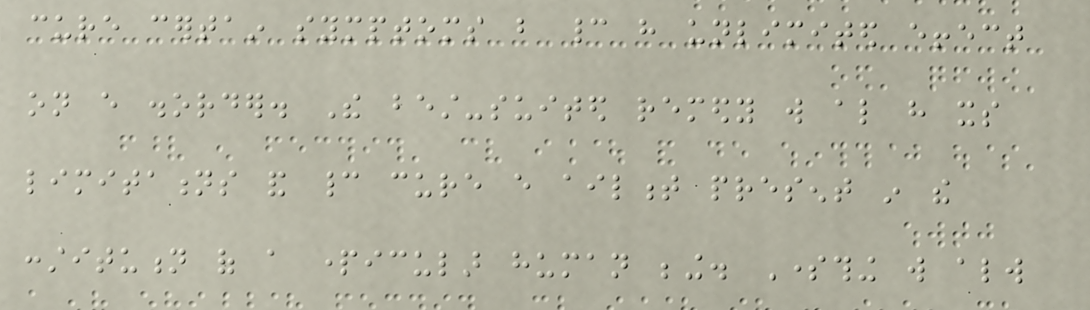cure certain symptoms but cannot have unlimited effect
on every disorder. The best-suited remedy will also have its
limitations and cannot cure every ailment present in the
constitution of a particular human being. Something will always
